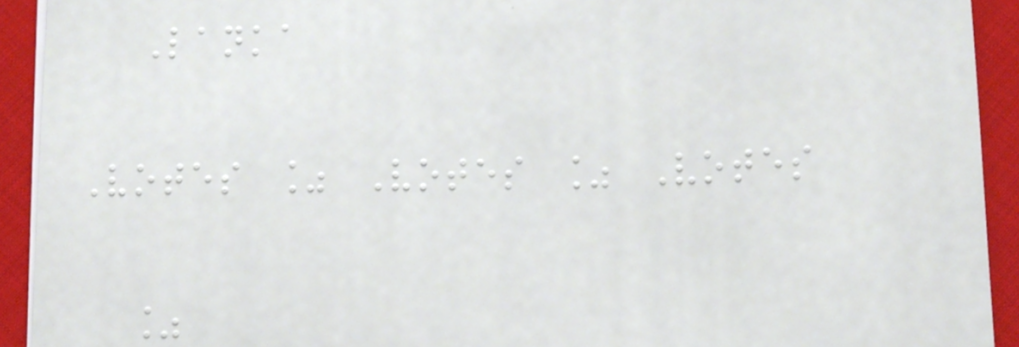Lanka
Votes % Votes % Votes
%
